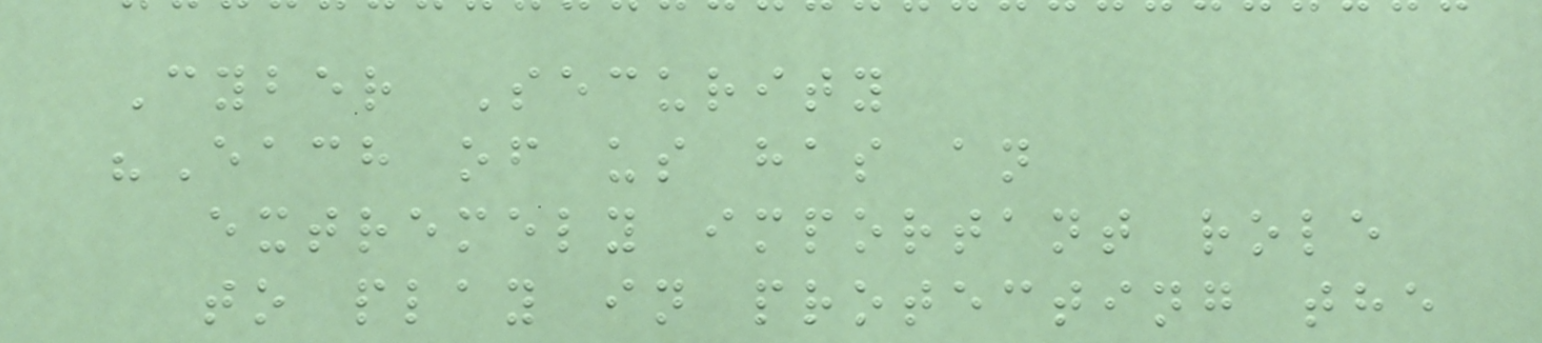Cyber Security
"Each of us has an
extremely important role
to play in protecting the
